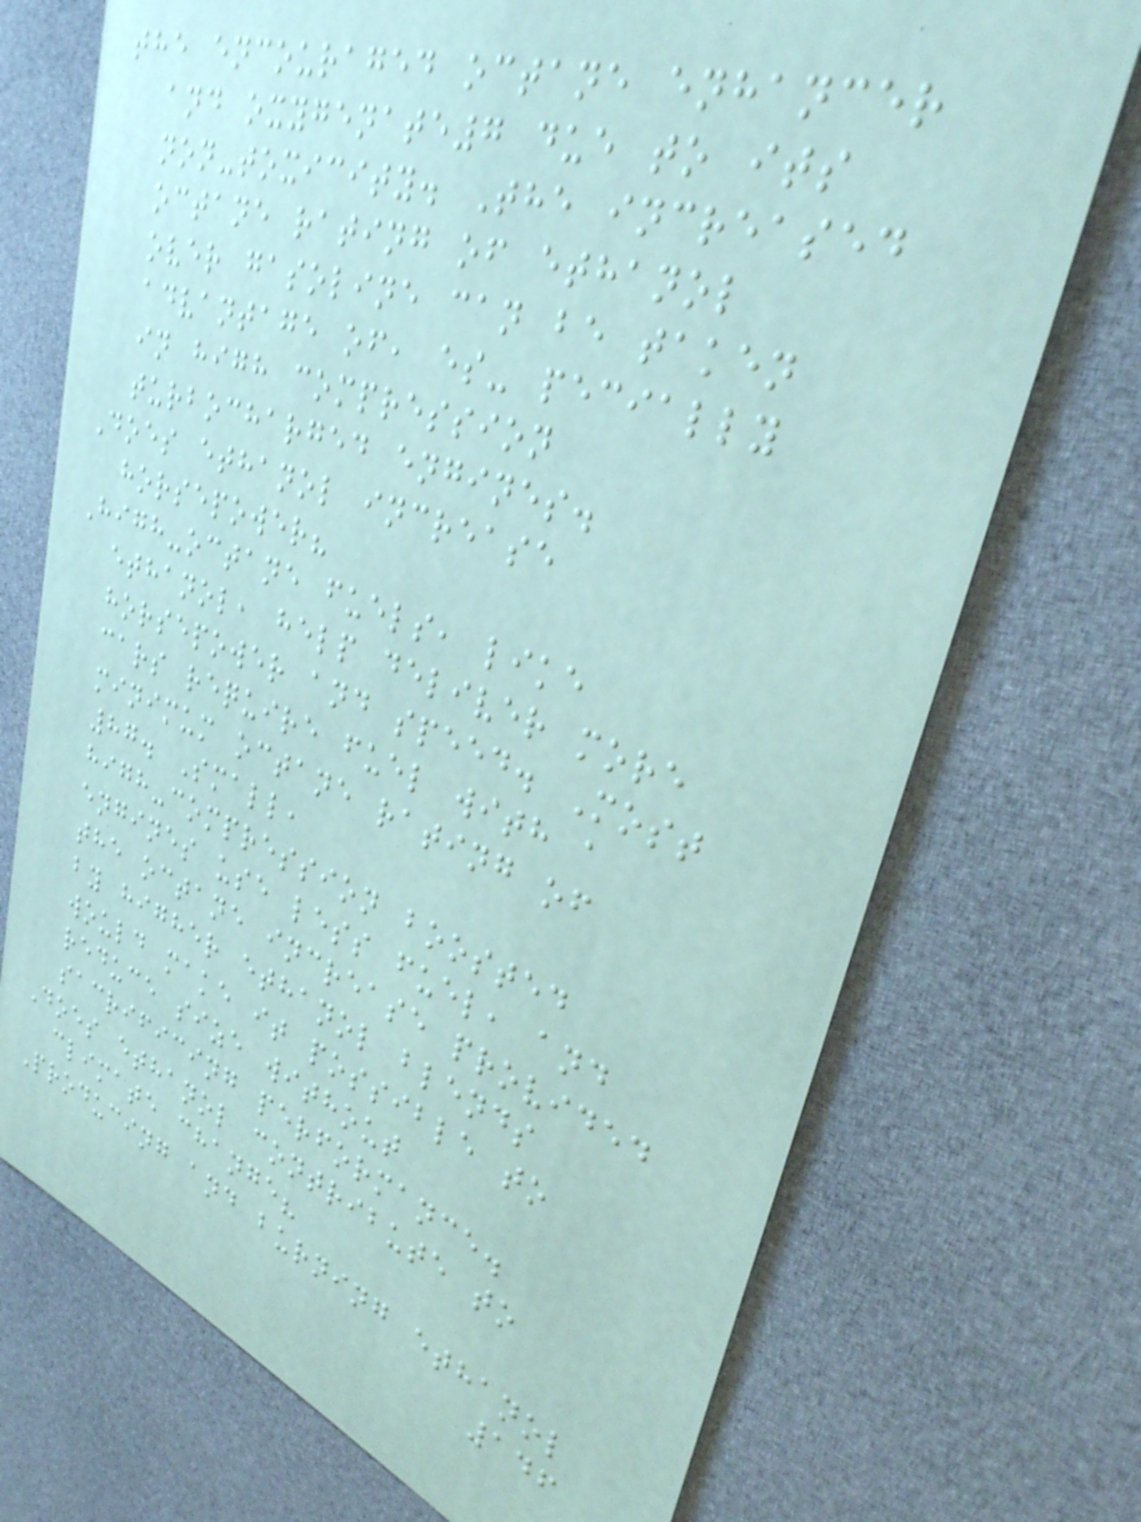the encouraged octane enhancer
and oxygenate7 due to its
non-toxicity. The increased
octane rating of ethanol
over gasoline can be taken
advantage of, es- pecially
in high compression
turbocharged engines.
Does ethanol increase
horsepower?
High-octane fuels, like
ethanol, help deliver more
horsepower and speed. Most
cars require fuel with a
minimum octane rating of
87. Small,
high-compression boosted
engines use less fuel, and
the octane increase provided
by higher ethanol blends
would make it possible to
reduce size without
sacrificing performance.
Does ethanol contribute to
climate change?
Producing and burning ethanol
146
